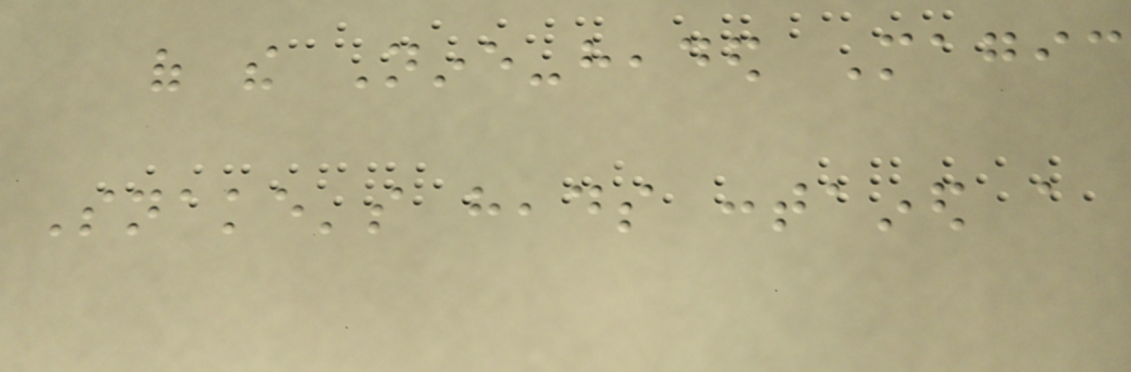of the Nine-headed Magic
Snake's heads contained a
